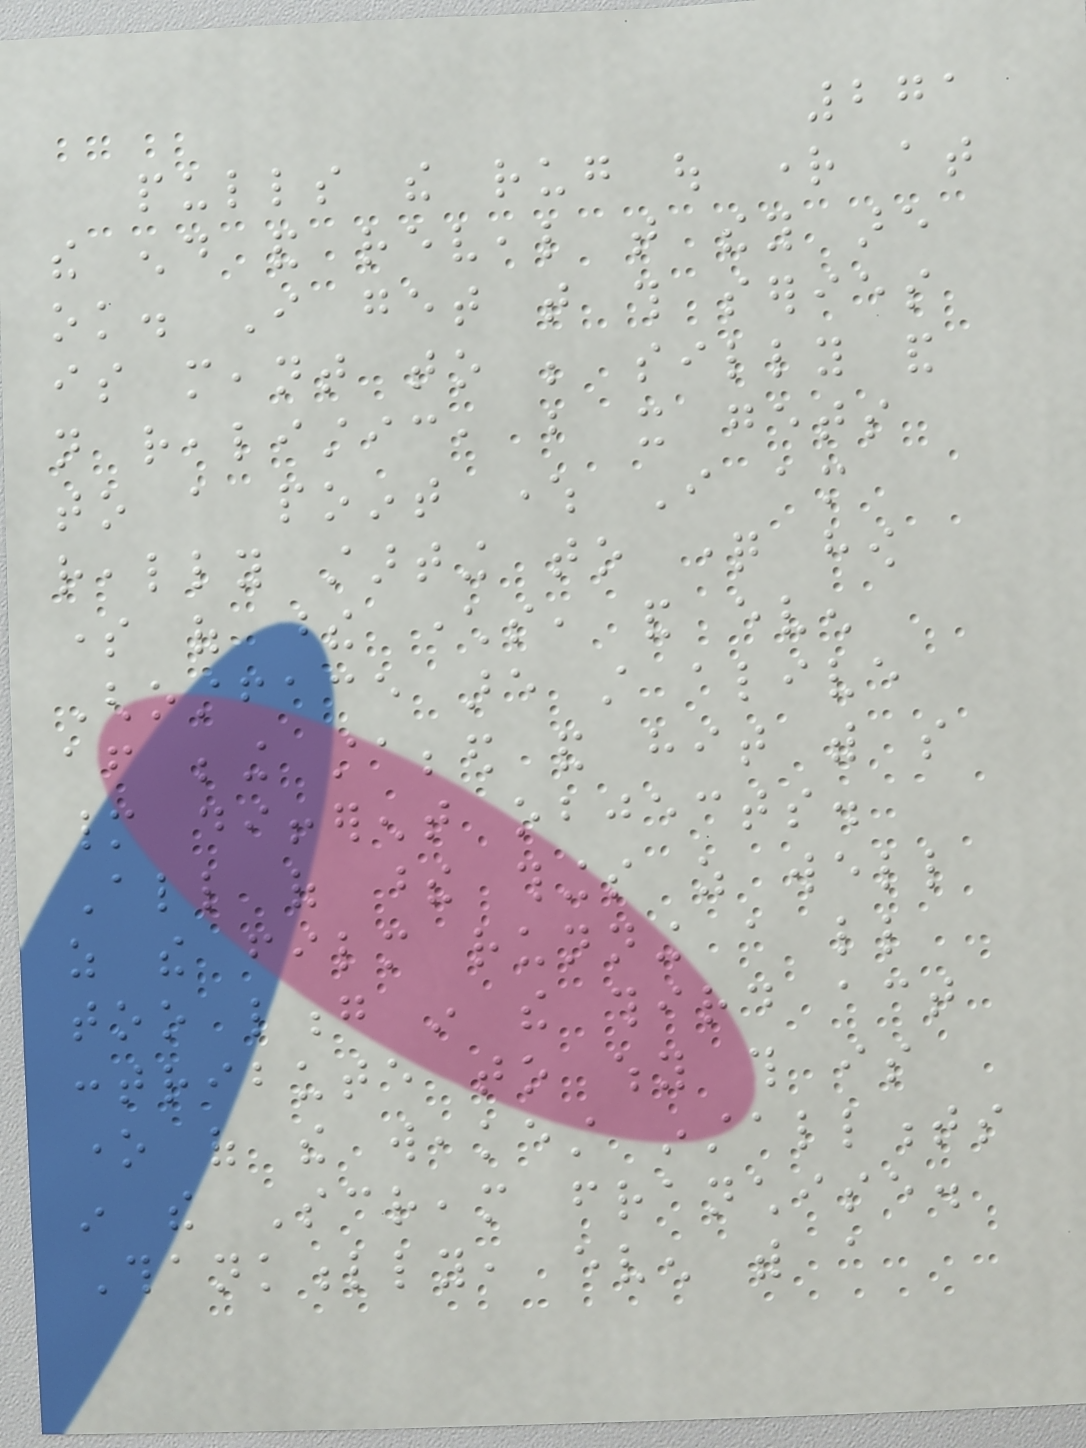271
pulls the rug out right at
the end and reveal that they are
ok. I get that this series
is meant to be silly and
not realistic, but it gets
to a point where I am
really starting to question how
some of these characters, and even
Ghostface are still alive
after being stabbed and hit with so
many different objects.
All of these things as well
as the film running a little
too long in the third act
contribute to why this is
one of the weakest installments
in the Scream franchise.
Thankfully, even with a
